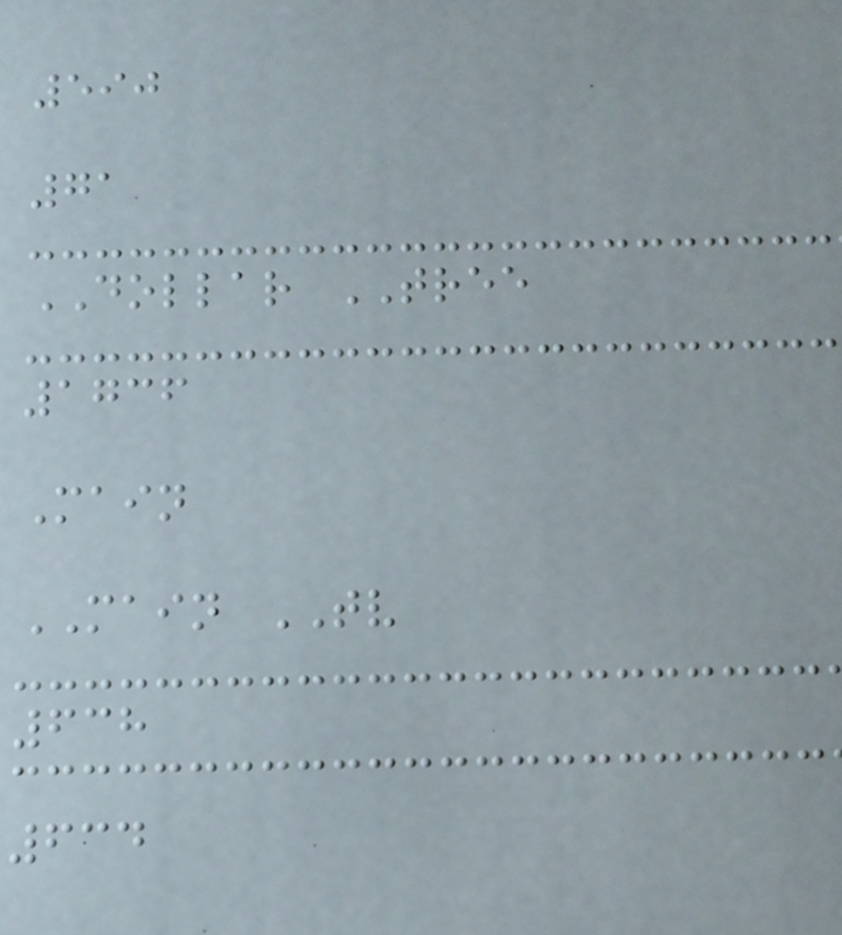590
71
DOLLAR TREE
1736
Main
MAIN TV
638
634
